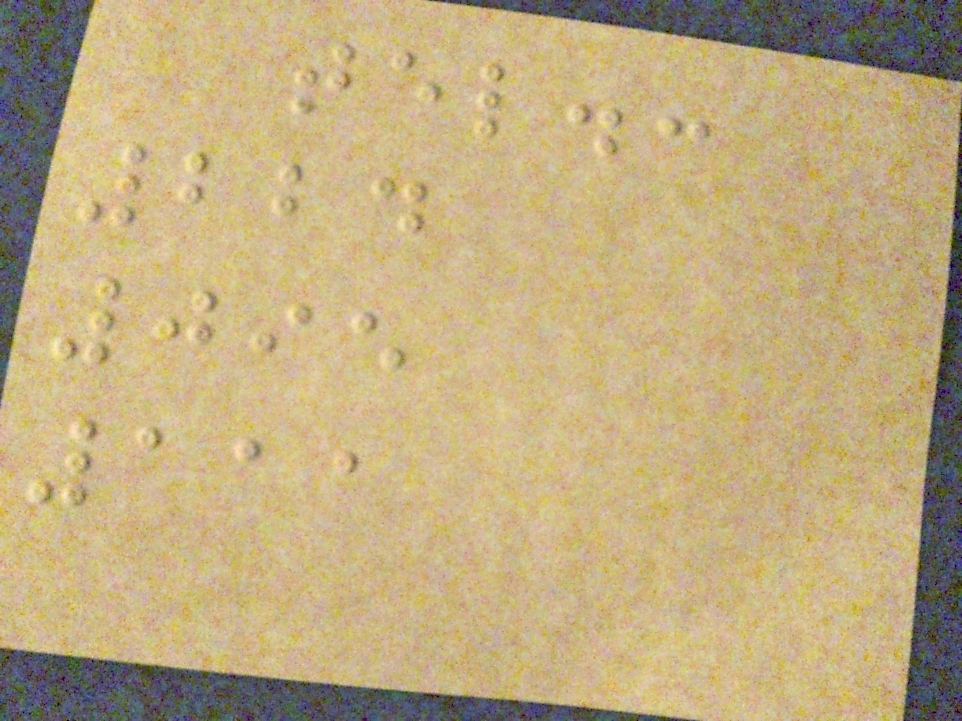tel.:
224
095
111
